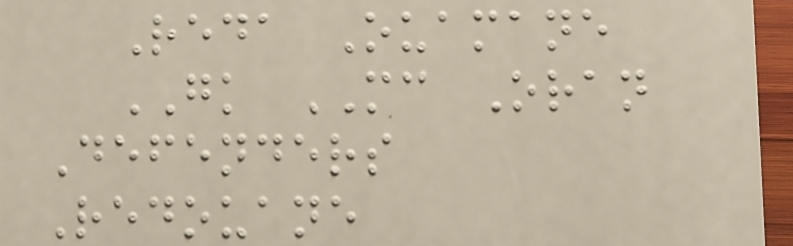Reda Ouamane
GK MC Oran
Defenders
Redouane
